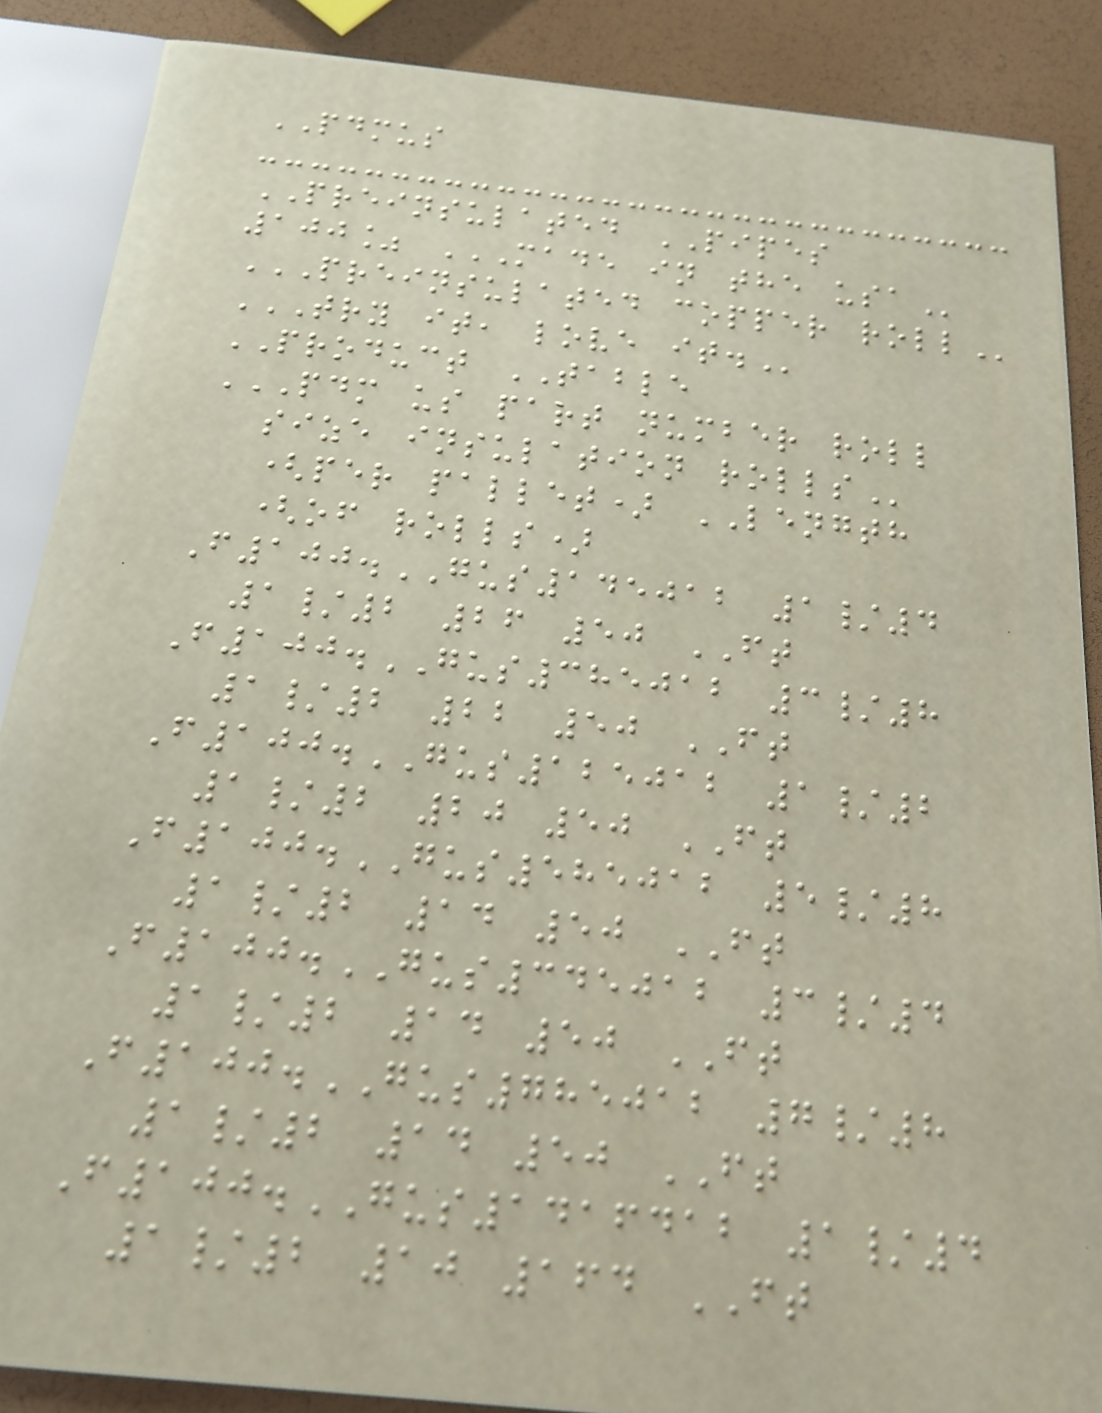PDMUS
PREINSULATED PIPES
100% MADE IN THE USA
PREINSULATED COPPER ROLL
TRY IT, LOVE IT.
PRODUCT TABLE
PDM US PART NUMBER ROLL
SIZE INSULATION ROLLS
(per pallet) LENGTH
(of rolls)
F100.GUS145012 1/4
1/2 26 50 FT
F100.GUS385012 3/8
1/2 22 50 FT
F100.GUS125012 1/2
1/2 20 50 FT
F100.GUS585012 5/8
1/2 14 50 FT
F100.GUS345012 3/4
1/2 14 50 FT
F100.GUS785012 7/8
1/2 14 50 FT
F100.GUS1416412 1/4
1/2 10 164 FT
